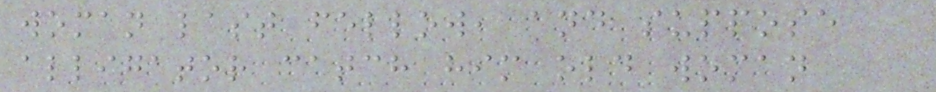woman last fellow, and suppose
alligator catch him old woman
